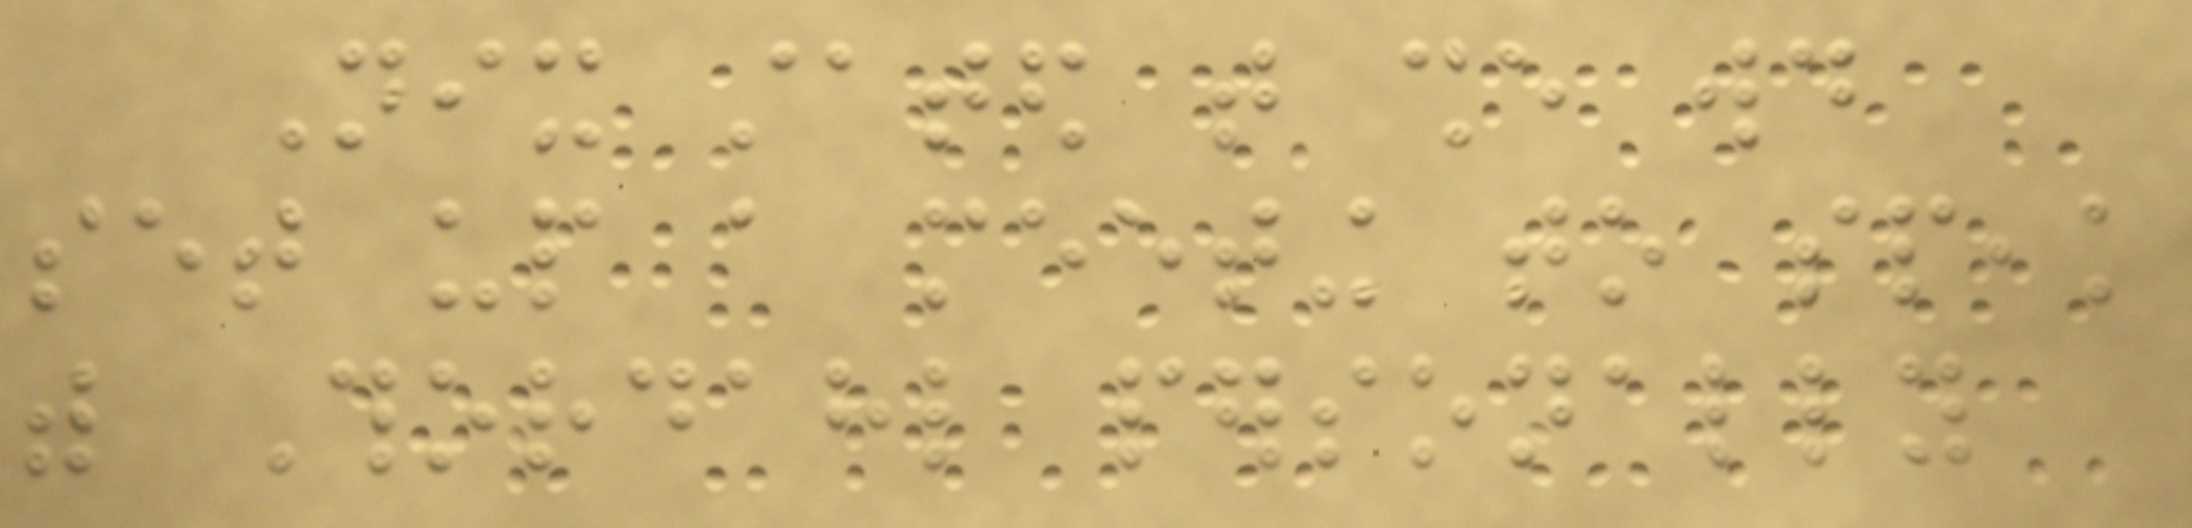Nix stated that she would
set up a meeting to speak
with Thordahl personally
